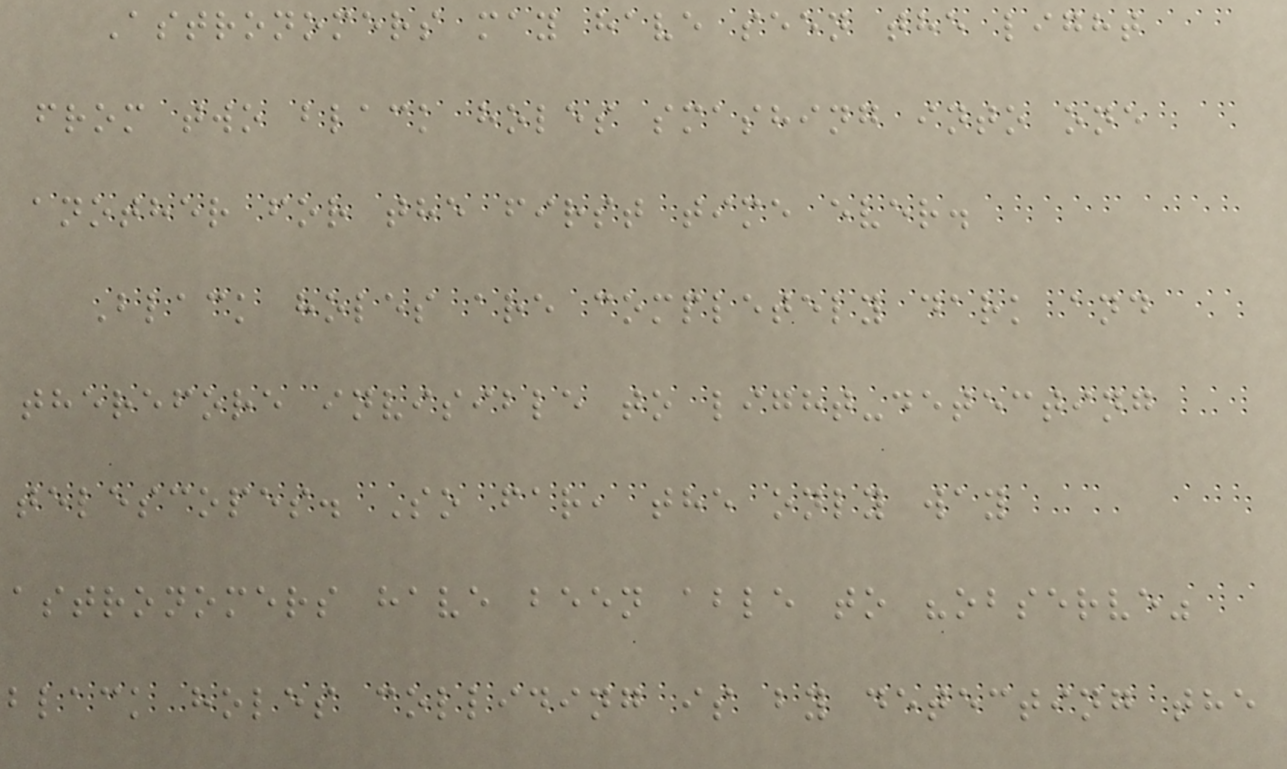Astronomers may have seen the light
from two black holes smashing into one
another for the first time ever.
Black holes are completely dark and
therefore invisible to light-detecting
telescopes. So far, the only way
astronomers have been able to "observe"
black holes colliding is by detecting the
